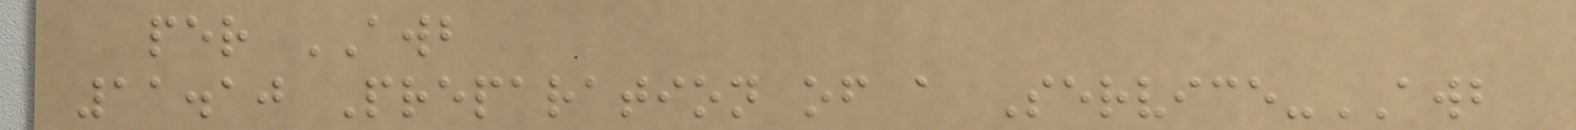per AWB
11.10 Preparation of a Service-AWB
